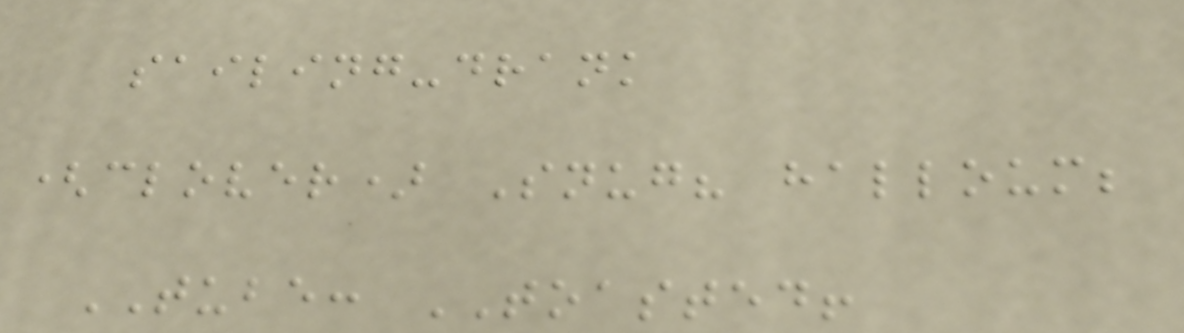sailing-drank
(clover) Snug? halloum;
TUBE: TOASTED!
